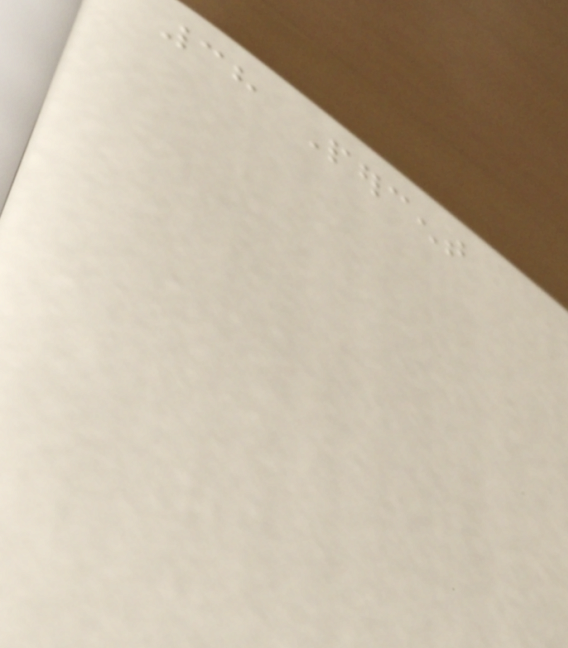38 Percent
